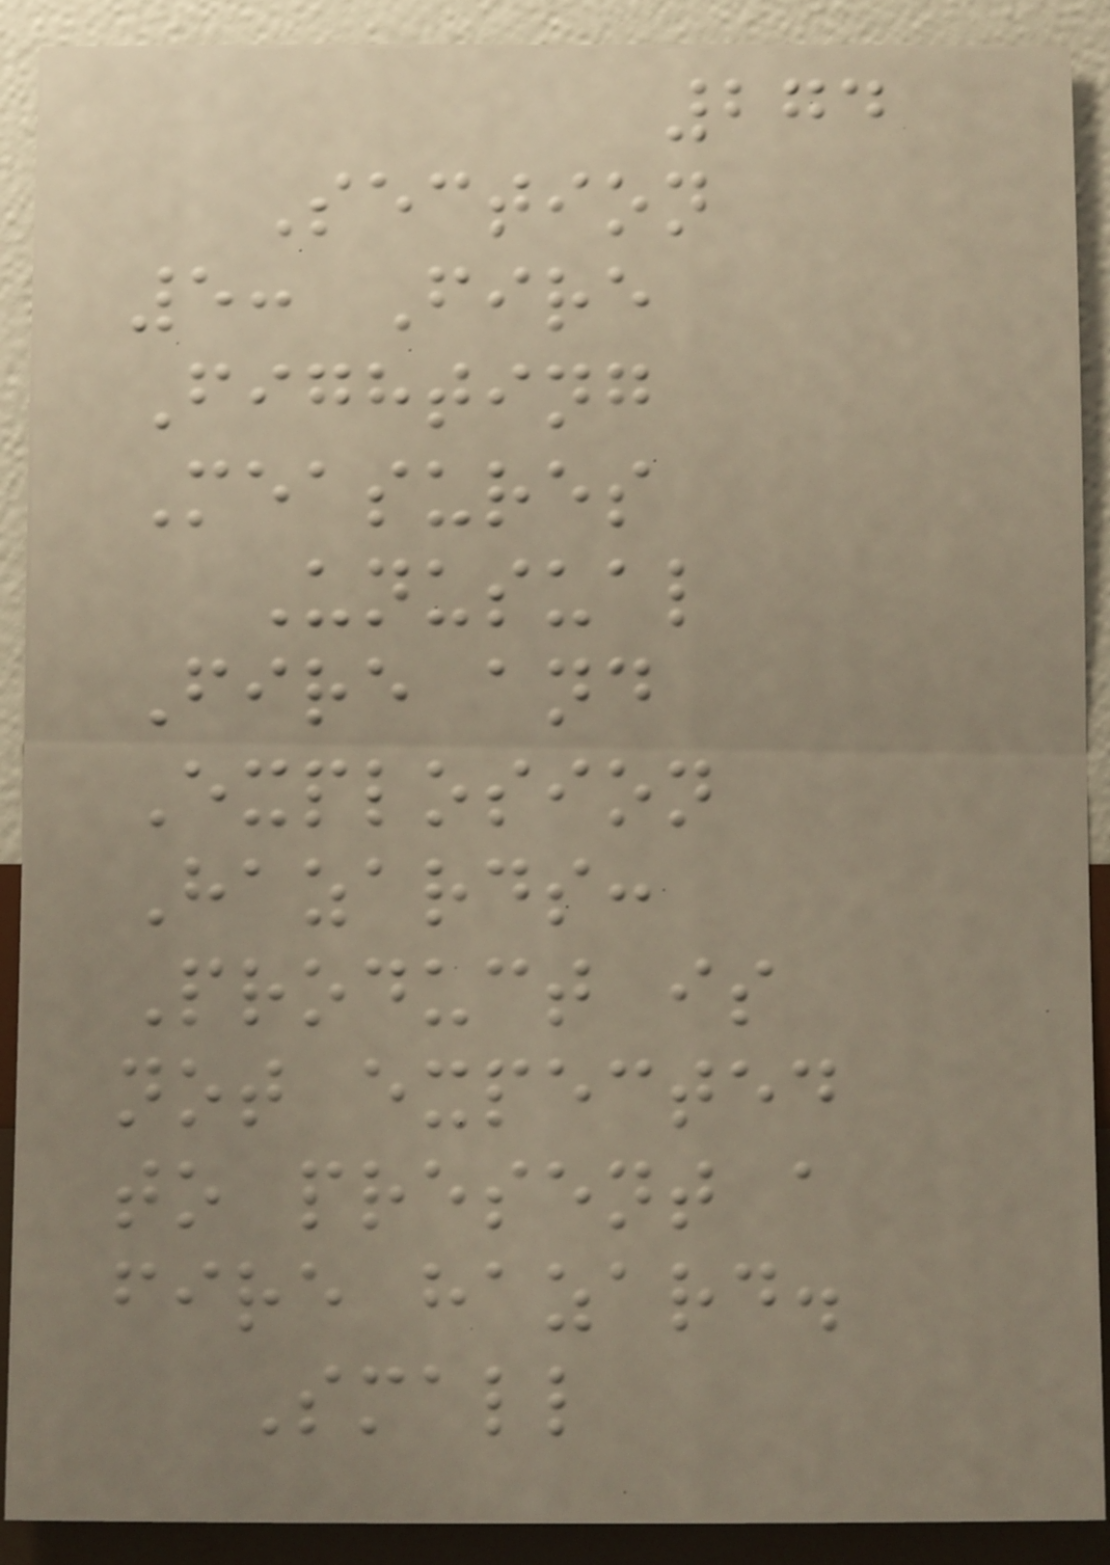274
Section
5: Fire
Fighting
Measures
Unusual
Fire and
Explosion
Hazards:
Product is
not expected
to present a
fire hazard.
Small
